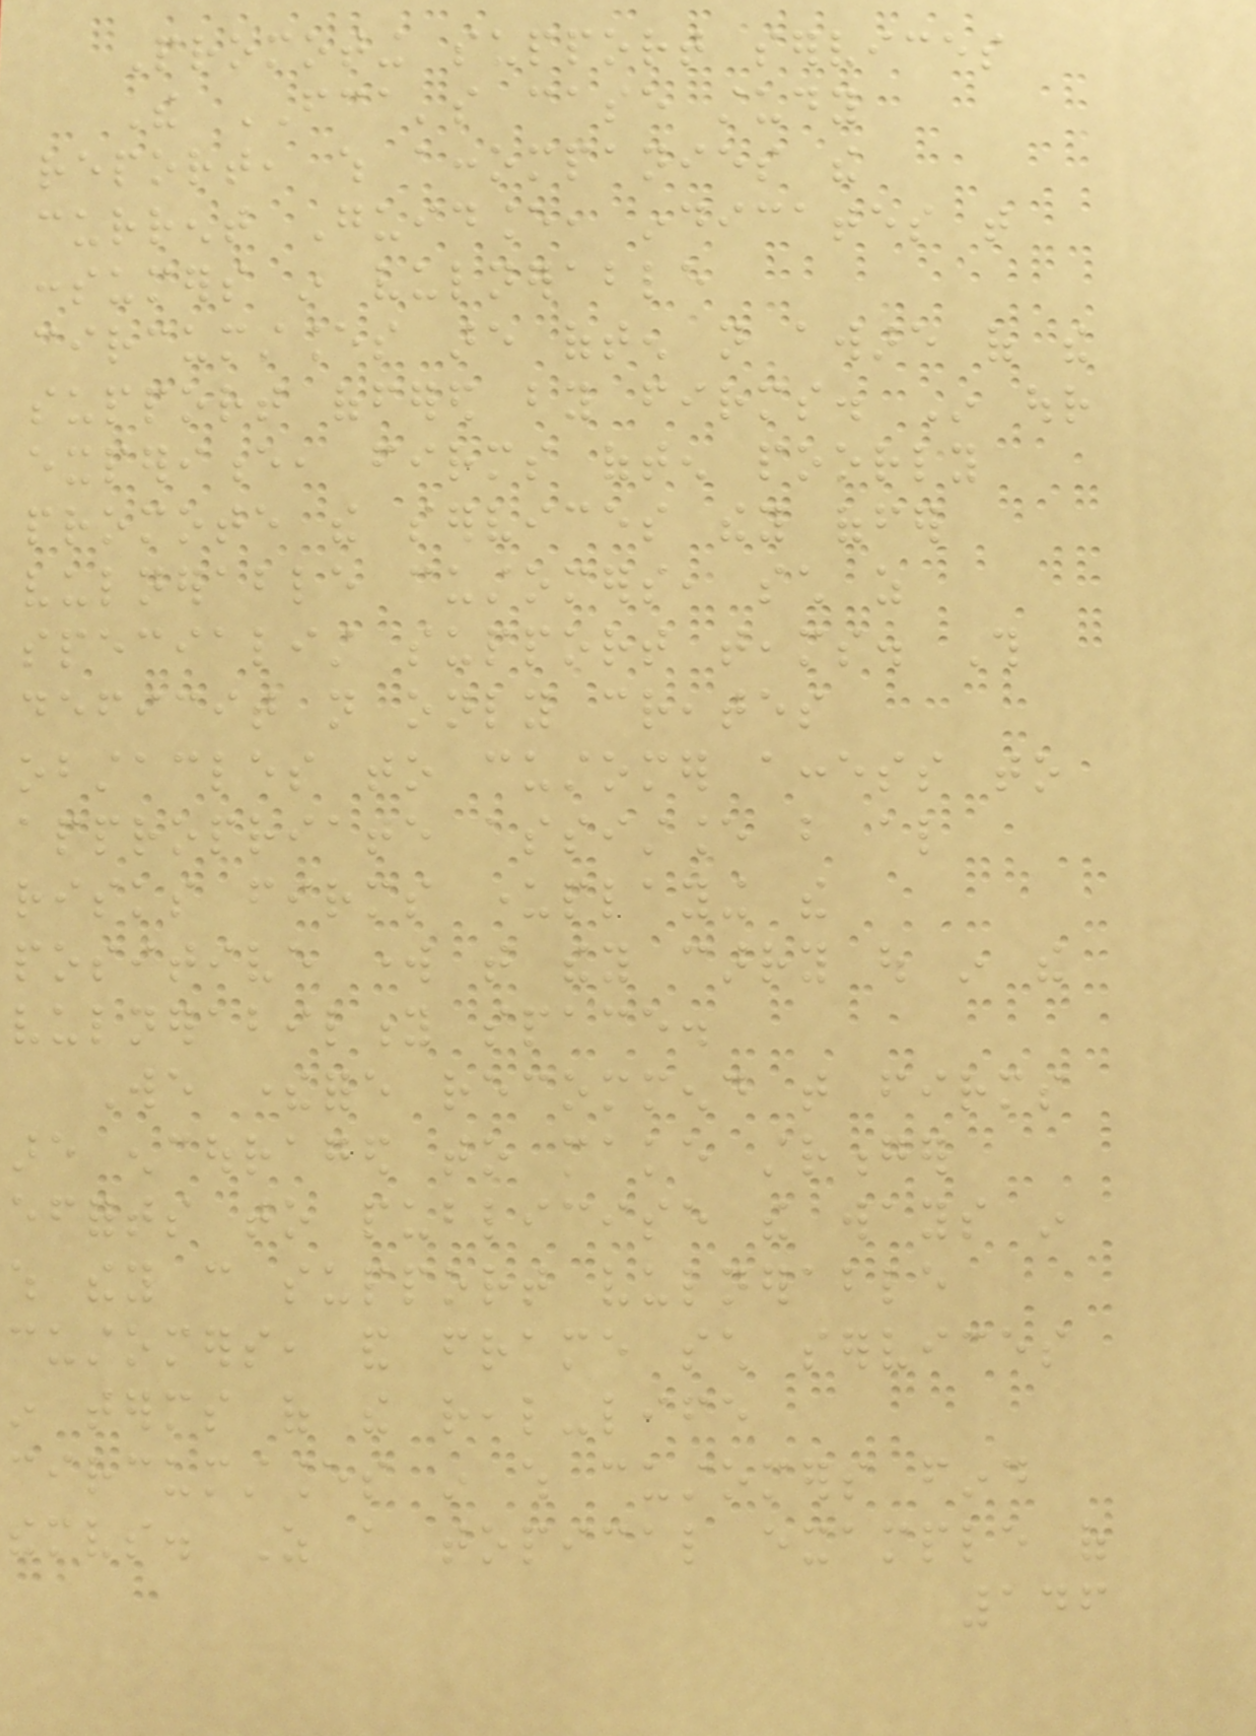Promoting support services
The FCA's case study
report, which accompanies the
current Guidance, indicates that
consumers in vulnerable
circumstances are often not aware of the
support offered by firms. In our
experience, firms often poorly
promote the services they offer
vulnerable customers, such as
specialist support teams. This
deficit not only creates
obstacles to customer access to
appropriate assistance but also
risks firms underplaying the
positive work that they carry out in the
vulnerability space.
We therefore recommend that firms
are encouraged to make stronger
efforts to publicise the ways in
which they can support vulnerable
customers, and frame such services
in terms of the real-life
circumstances in which customers find
themselves. As a topical example of
146
